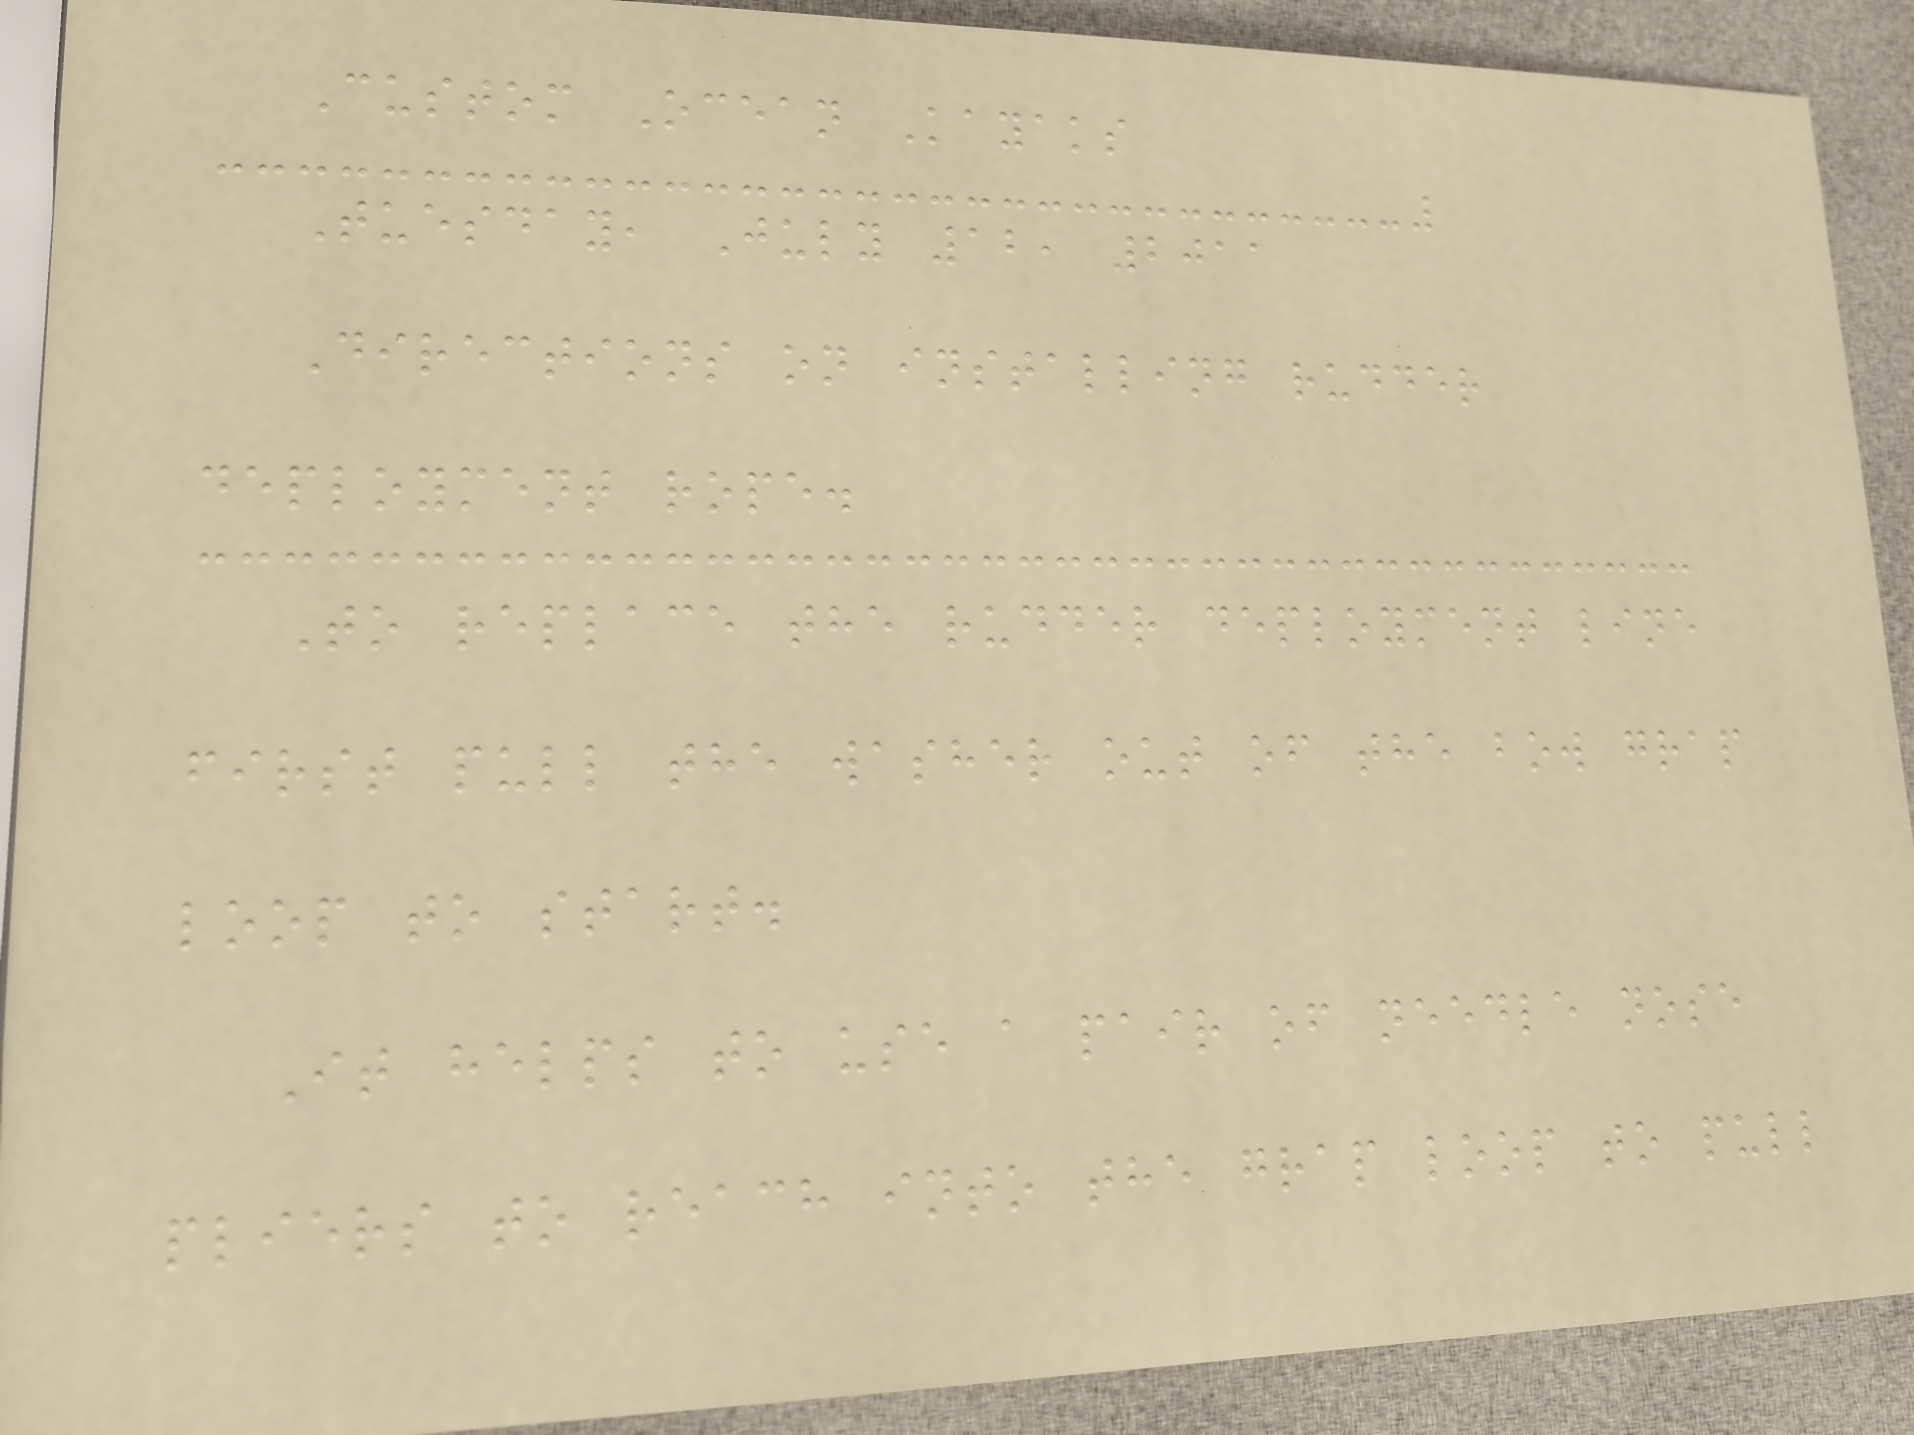Custom Ocean Kayaks
Tuesday, July 12, 2011
Directions on installing rudder
deployment rope.
To replace the rudder deployment line
first pull the washer out of the bow grap
loop to start.
It helps to use a pair of needle nose
pliers to reach into the grap loop to pull
